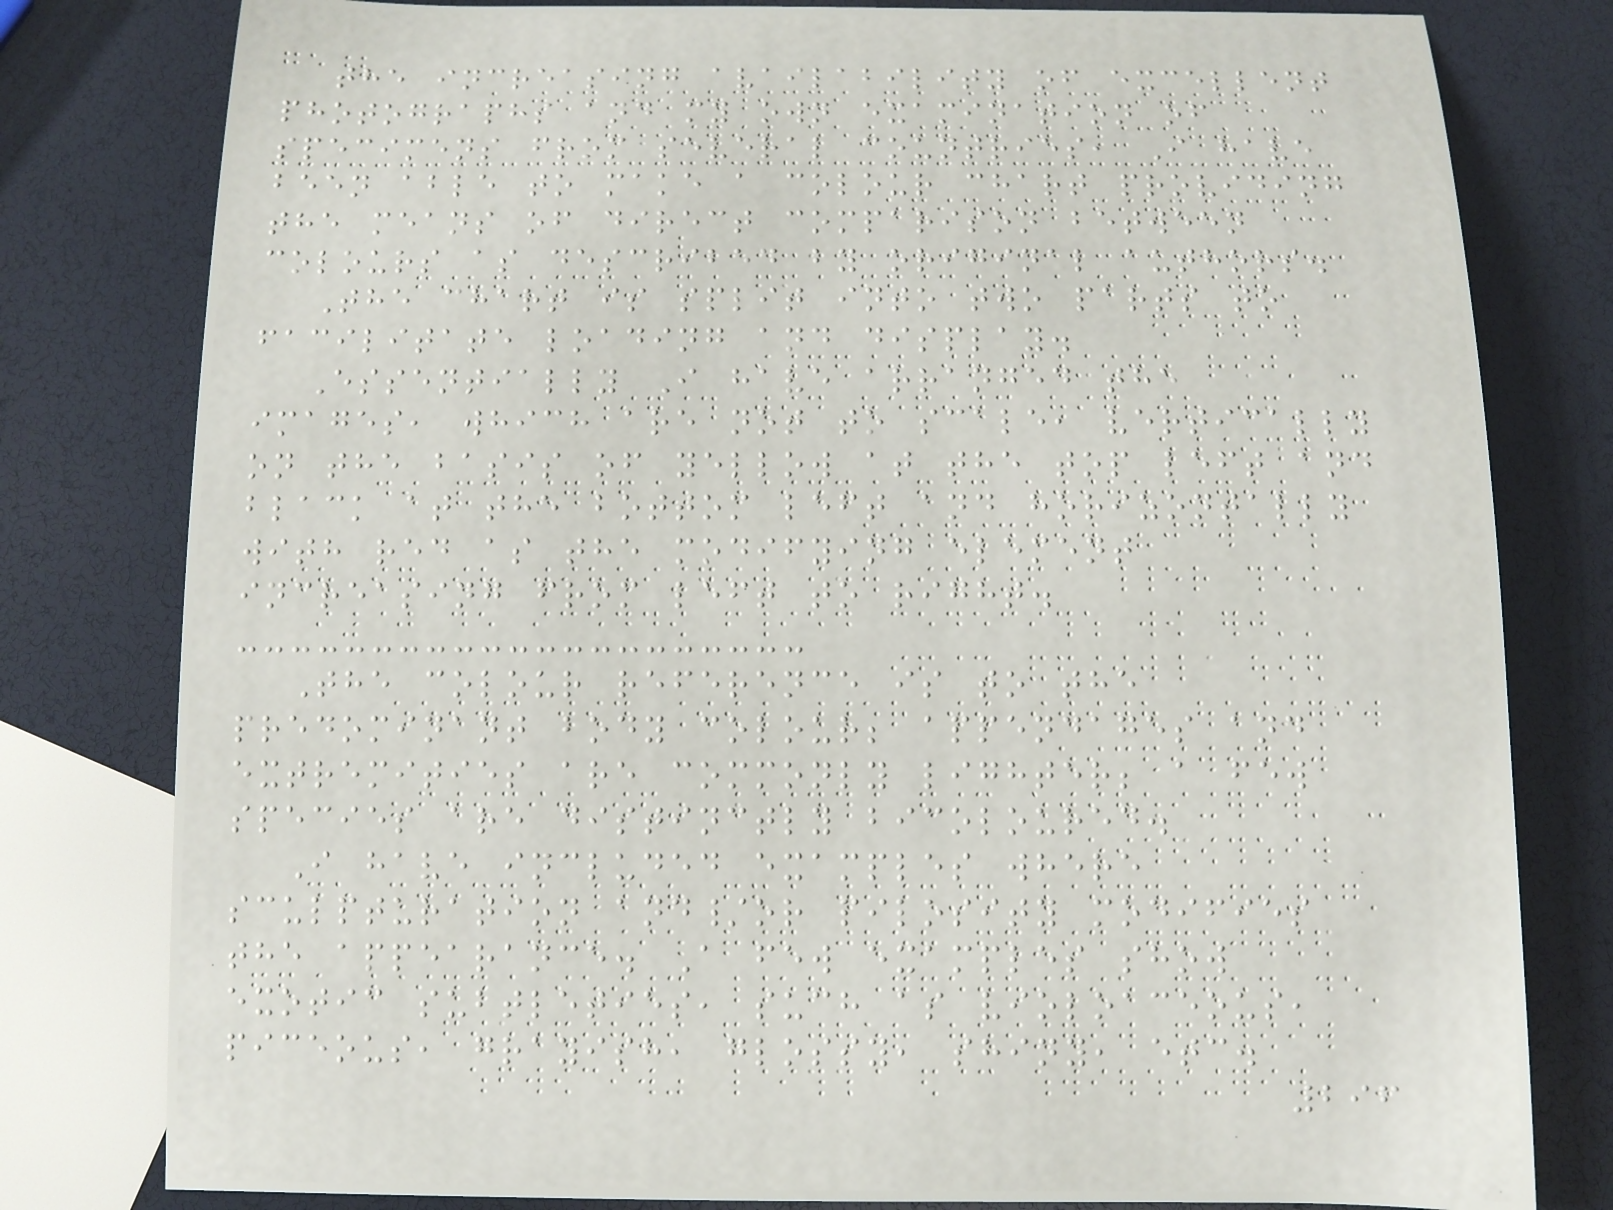the increasing availability of excellent
photographs and my own examination of
specimens from several countries, I have
been able to make a colour chart providing
the means of direct comparison between
colours as described by original authors.
The chart is split into two parts to
facilitate loading and display.
Essentially I have arranged the
images, which are not to scale, vertically
on the basis of yellow at the top left and
black at the bottom left and horizontally
with red as the modifying element
increasing from left to right.
The colour reference is to the
predominant body colour; appendages and
extremities are commonly lighter; a few
species are distinctly bicoloured.
I have included examples where
sculpturation and/or pilosity modifies
the appearance. A few examples show
exotic subtleties, such as violoaceous,
piceous, grayish, glossy, shiny, etc.
296
